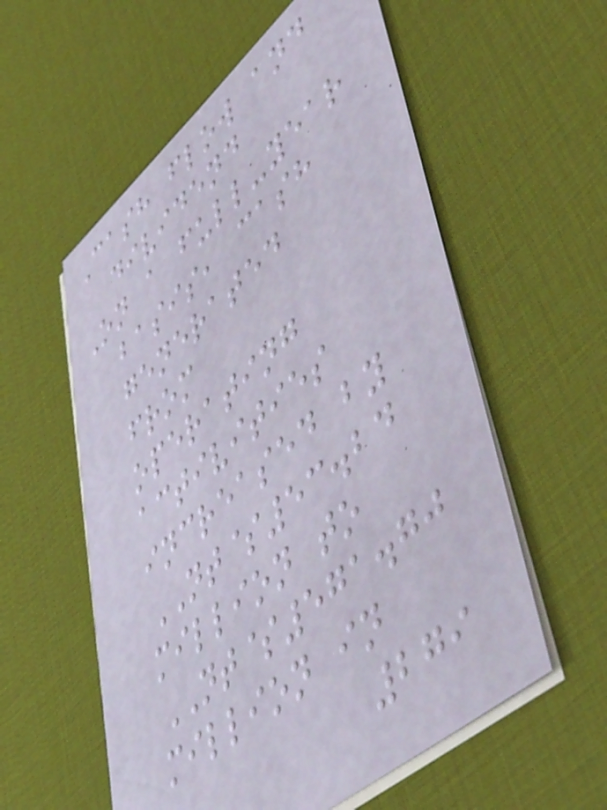Cash flow and
dividend
On a full-year
basis, cash
generated
from
operating
activities
increased by
NT$53.24
million to
NT$571.70
million in
279
